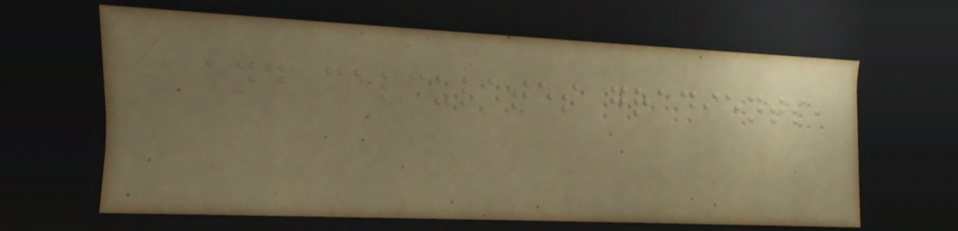and calculates gradients,
